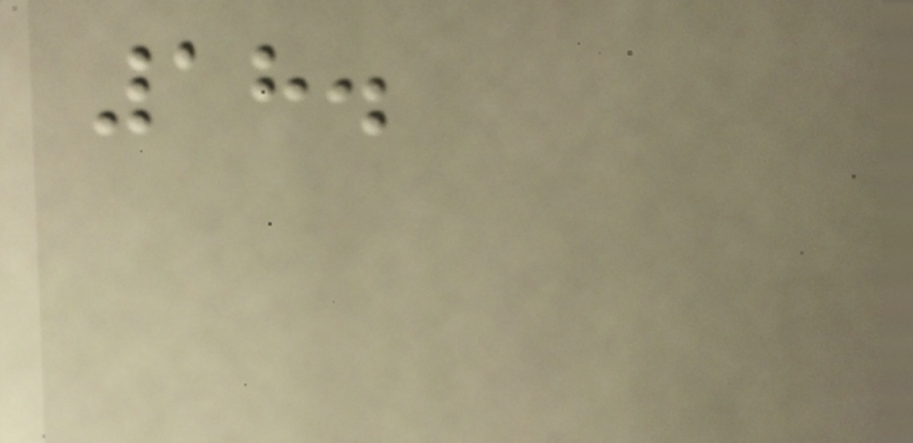18.
